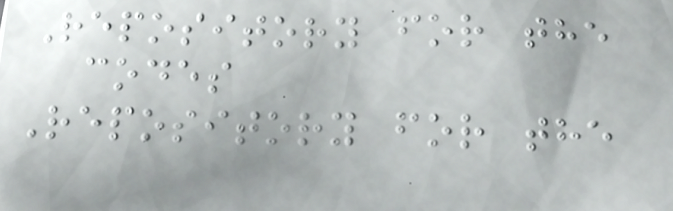Repository for the
codes
Repository for the
